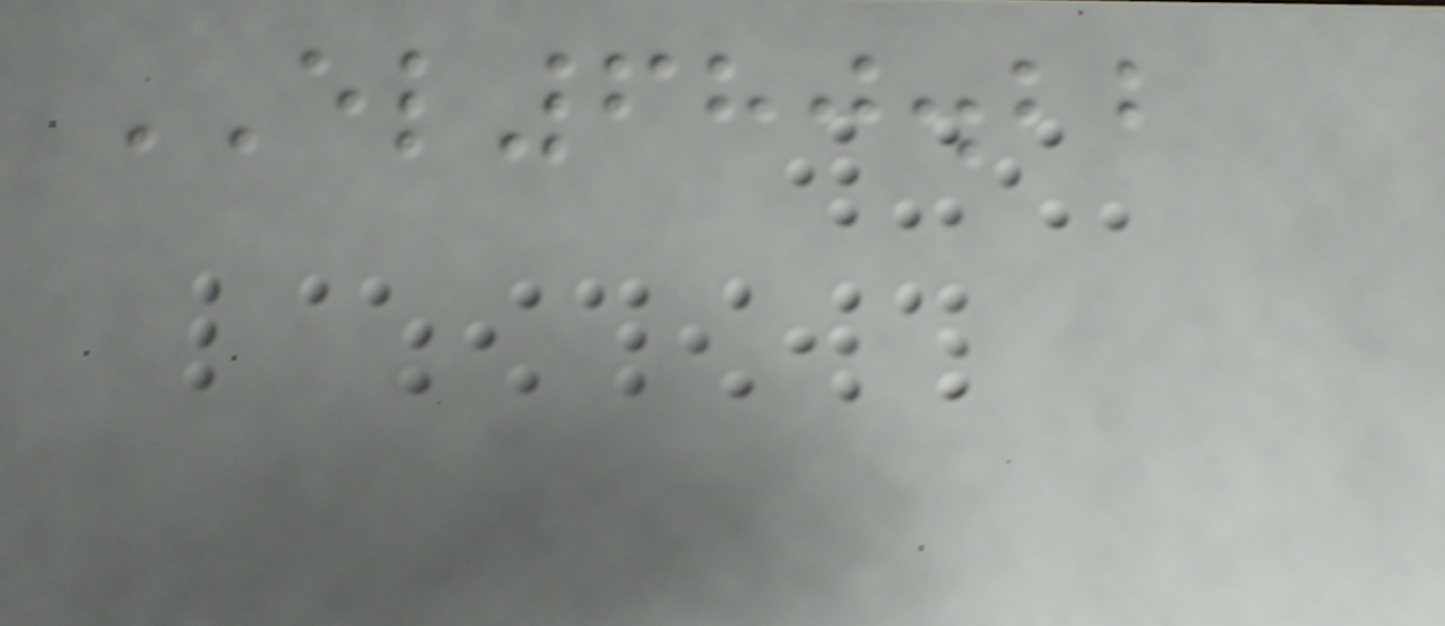EL680.22
